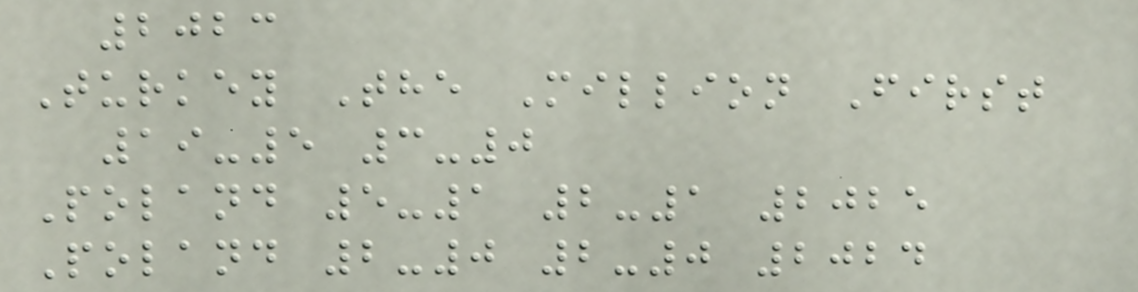2023
Turkey The Million First
19-5 3-0
Poland 5-1 2-1 2025
Poland 2-0 2-0 2024
